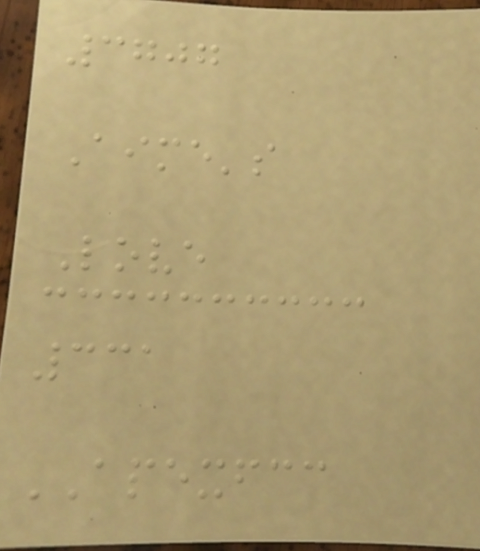3707
Aime's
Love
331
APEXFCC
